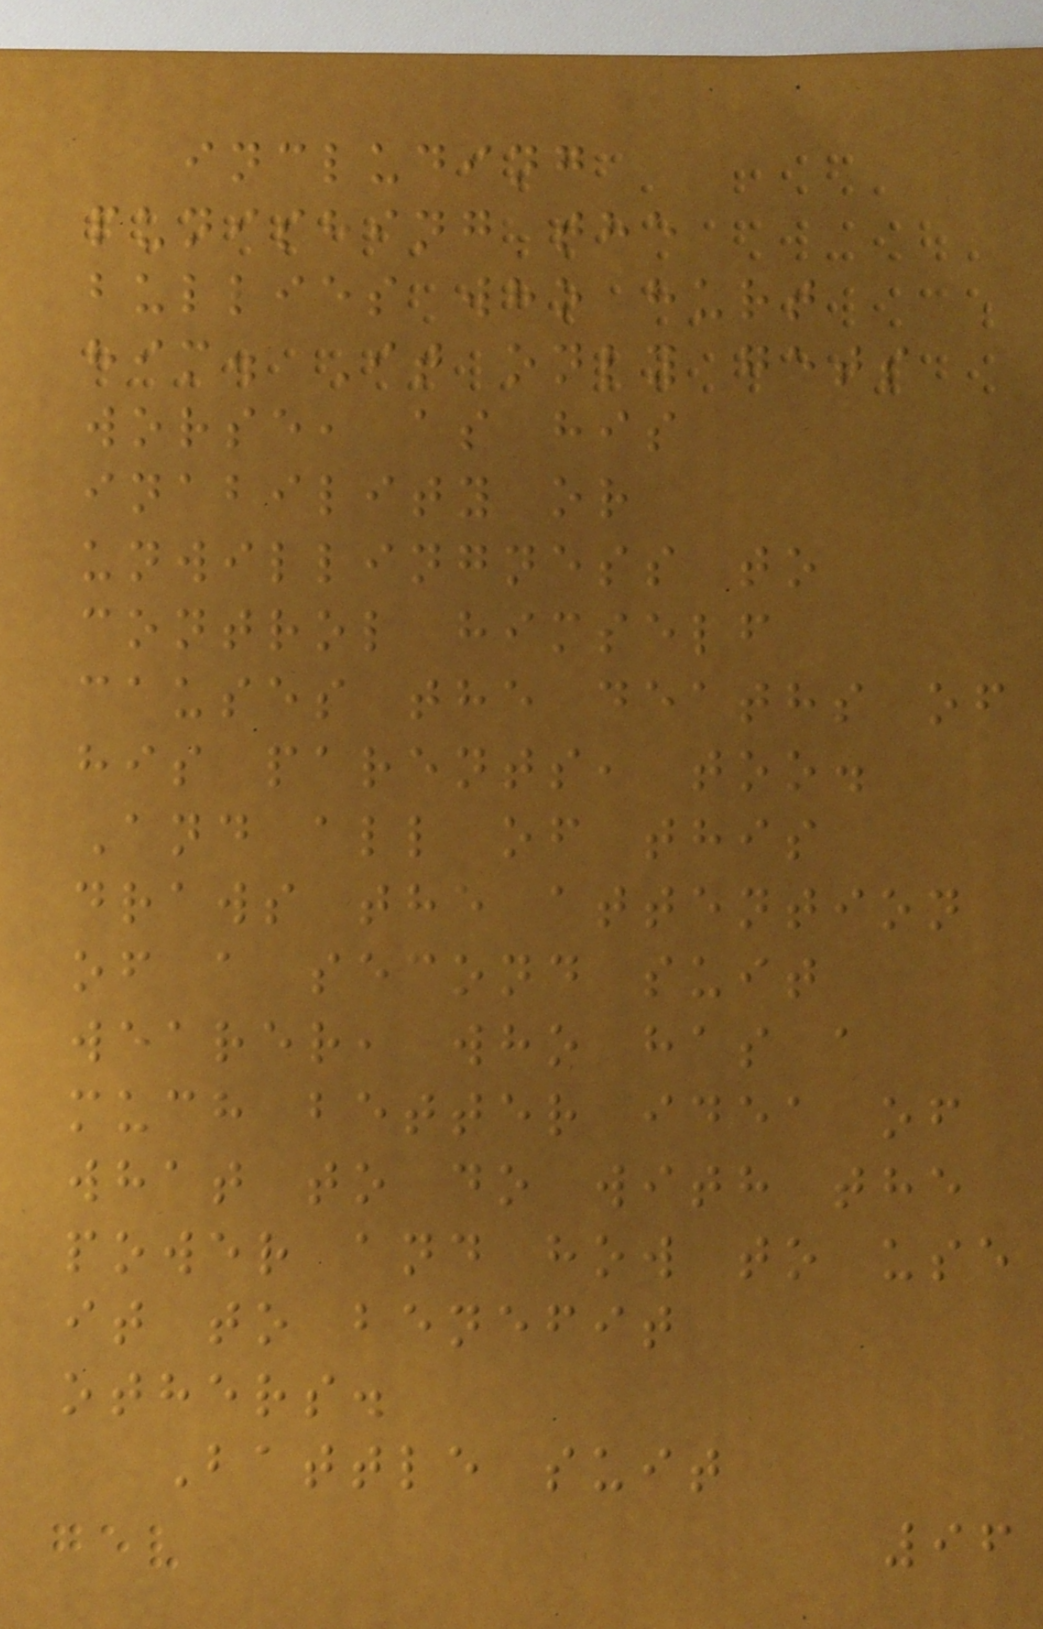including
punishing the
bullies who hurt
him. It only gets
worse, as his
inability or
unwillingness to
control himself
causes the deaths of
his parents, too.
And all of this
draws the attention
of a second suit
wearer, who has a
much better idea of
what to do with the
power and how to use
it to benefit
others.
Battle suit
96
